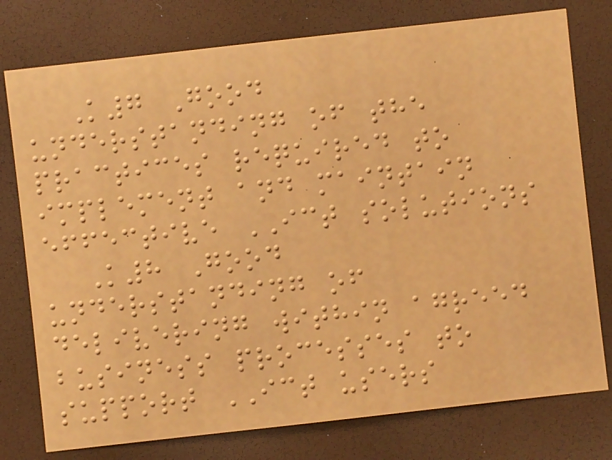K7 Good
understanding of the
practices required to
implement and maintain
effective ICT solutions
K8 Good
understanding of
delivering within agreed
business processes to
support ICT users
